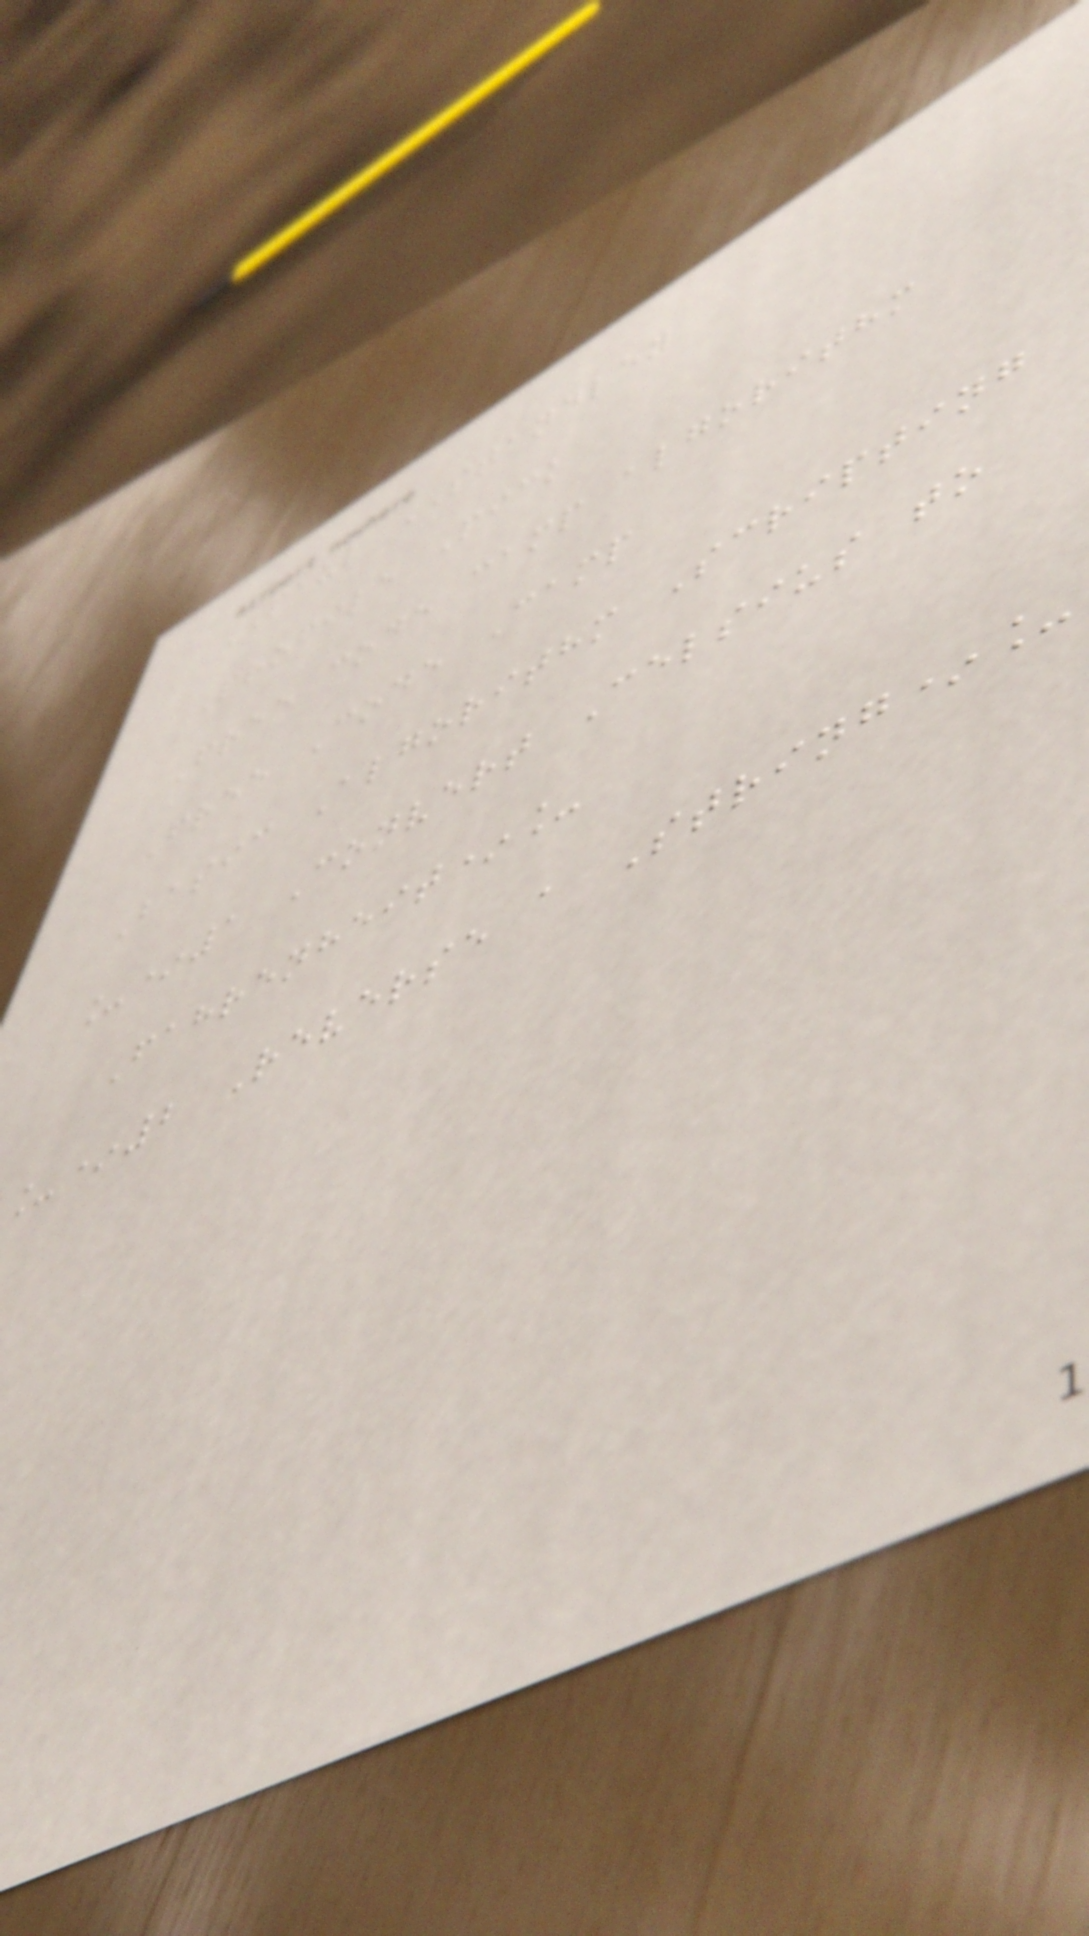PAUL STANDLEY
Profile Pick
Free code camp algorithm
Free Code Camp
Basic Algorithm Scripting
_*1 Convert Celsius to
Fahrenheit*_
_*2 Reverse a String*_
